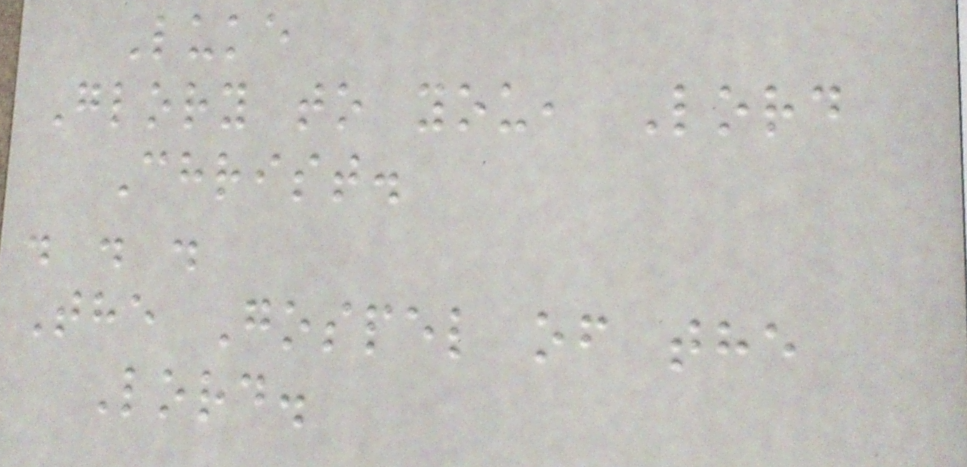Luke
Glory to you, Lord
Christ.
. . .
The Gospel of the
Lord.
